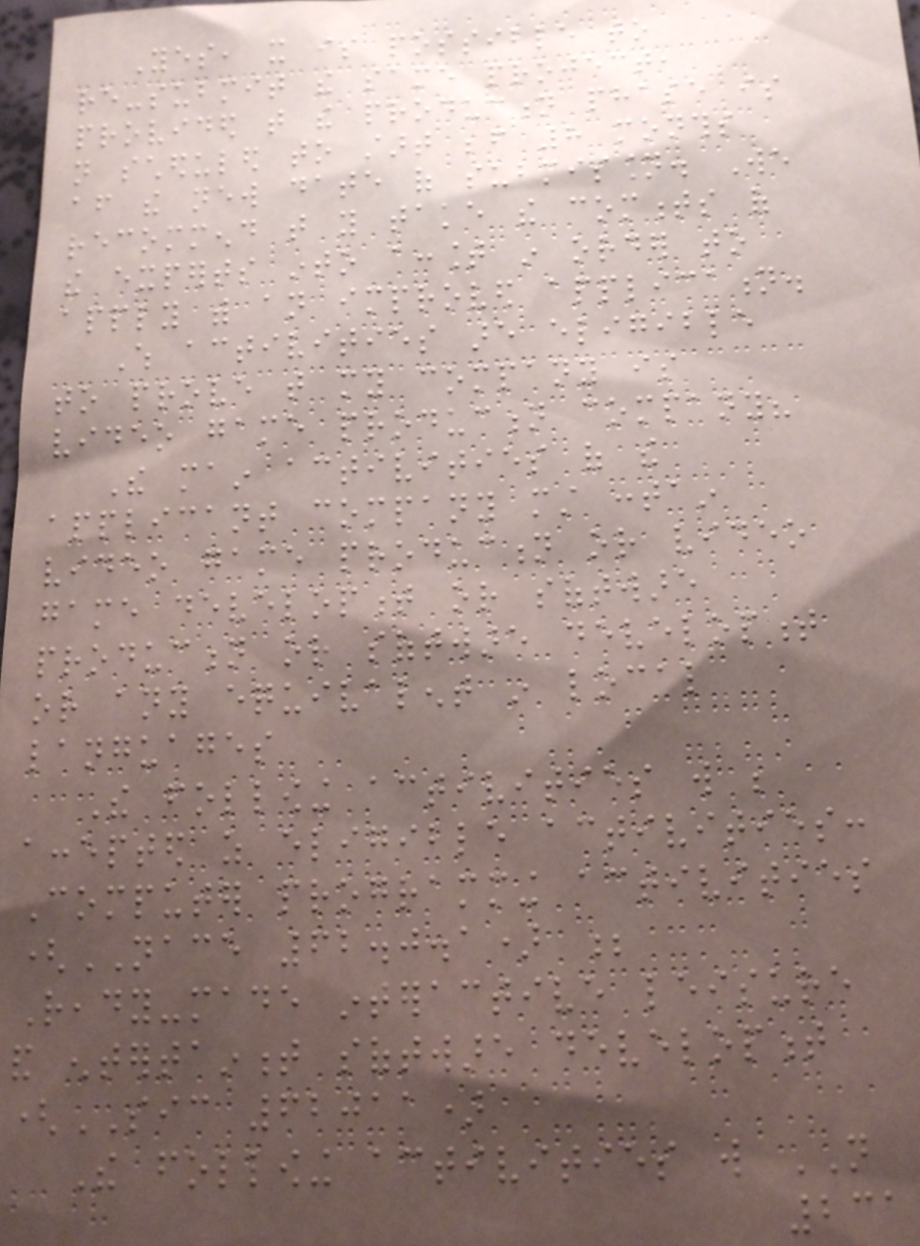Yes, it is possible to
re-submit the same project,
provided that the production phase is
not scheduled to start before 8 months
after the new date of submission. We
recommend that you take the comments of
the experts into account in order to
apply with an improved application.
Which activities are eligible
to prove that my company is
video game production company?
The main activities of the
applicant company must contain
video game production or video
game development or software
production or software development
or any equivalent in local
languages
The following activities will be
accepted as eligible activities:
Computer programming activities
(NACE 62.0.1) ;
Ready-made interactive leisure
and entertainment software development
(SIC 62011)
The following activities will NOT
231
